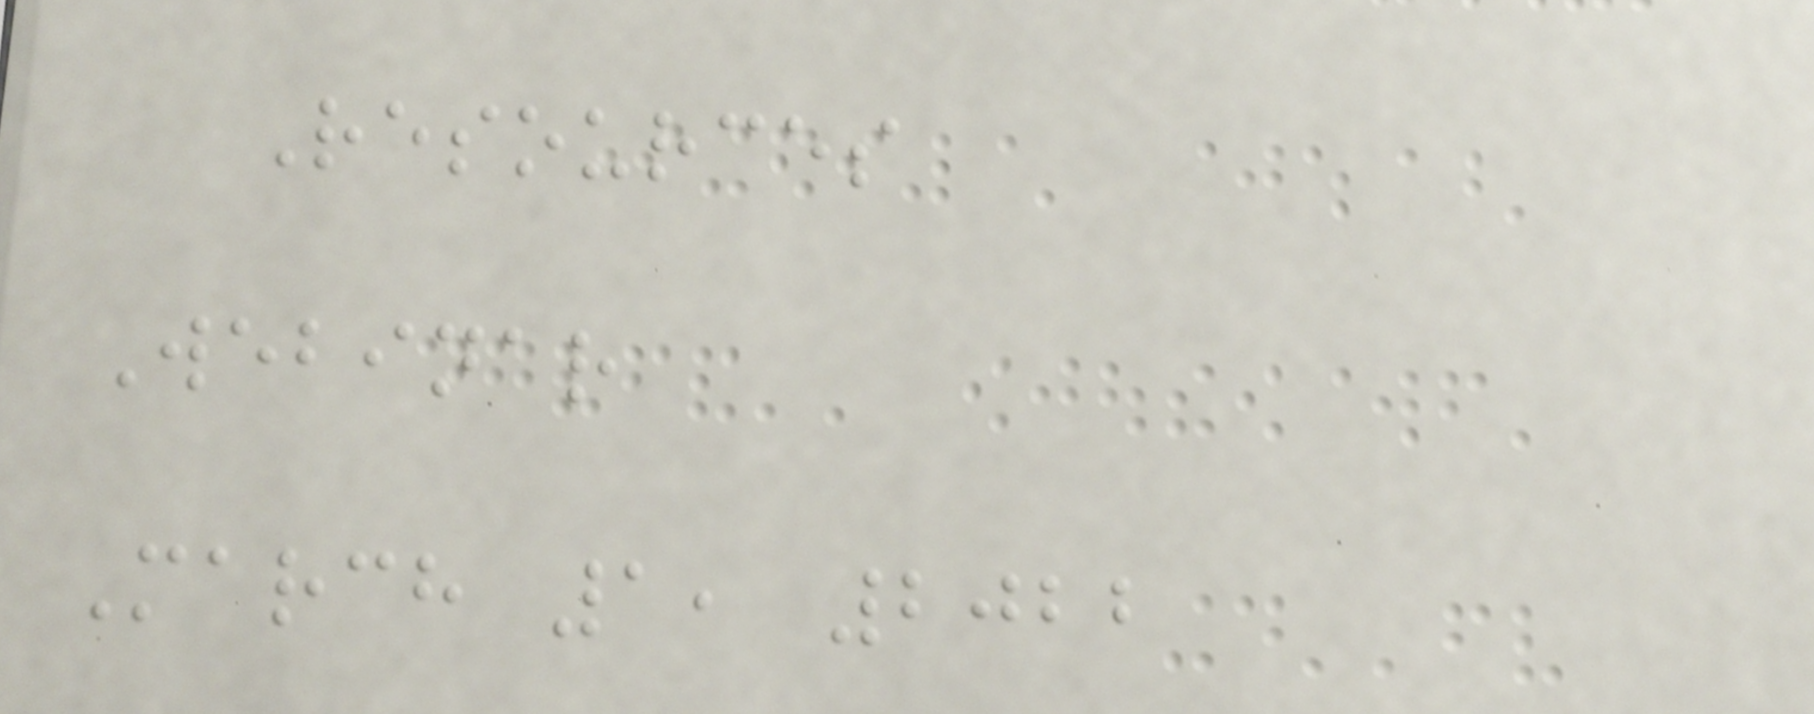Resources
Webinar
March 1, 2022
